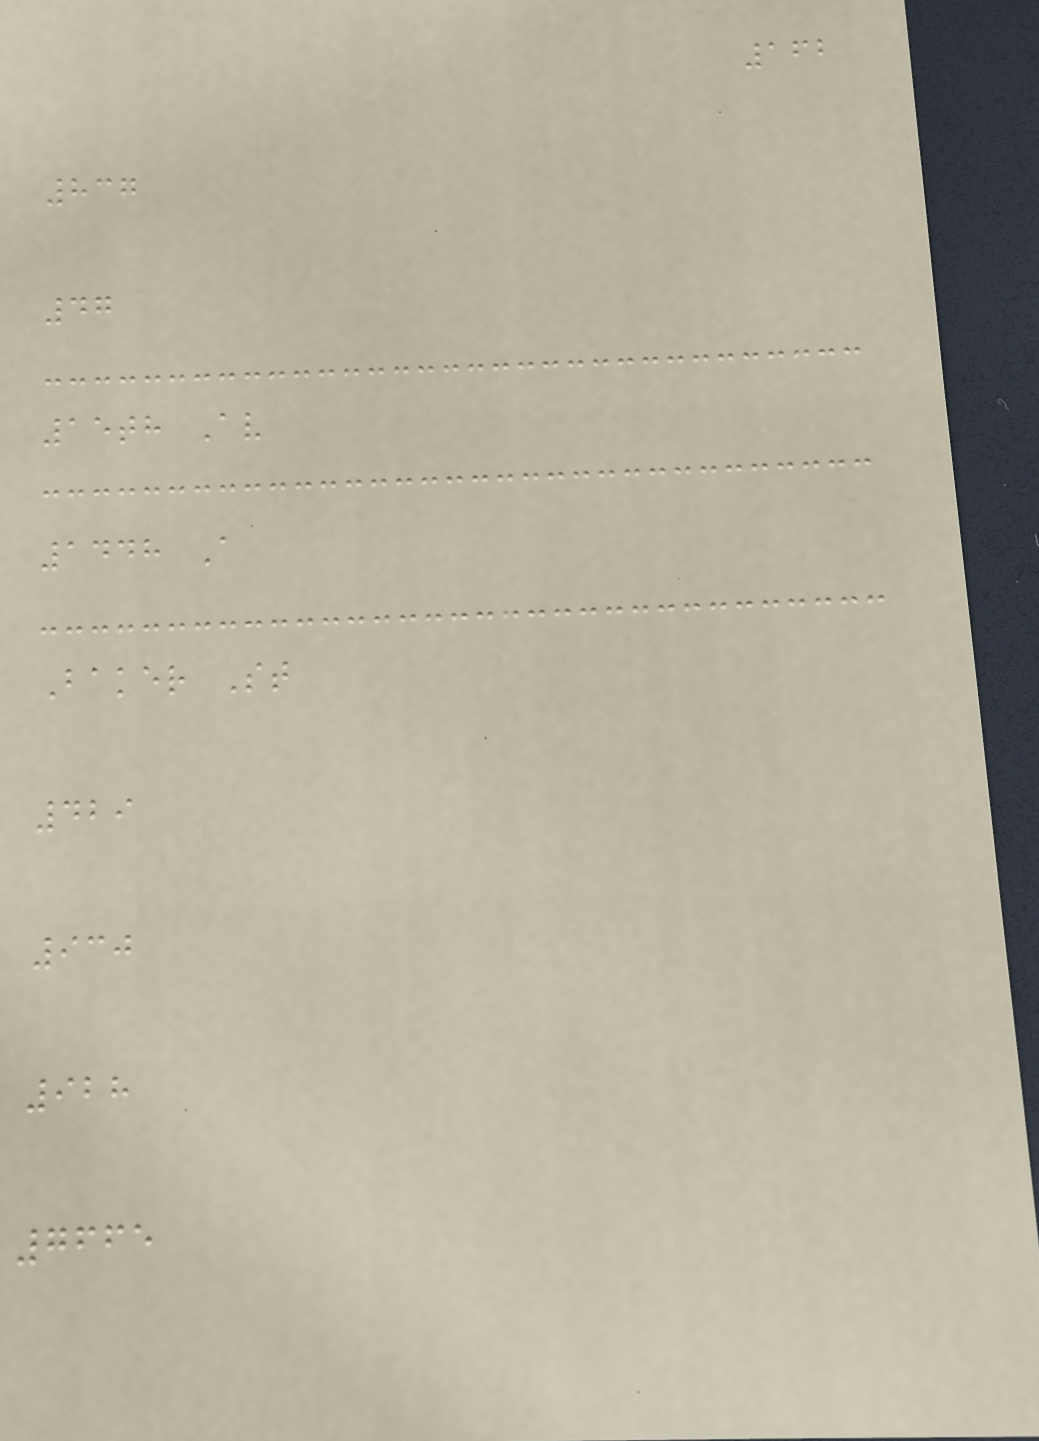162
837
47
15th Av
1448 A
Baker St
429
930
928
7665
